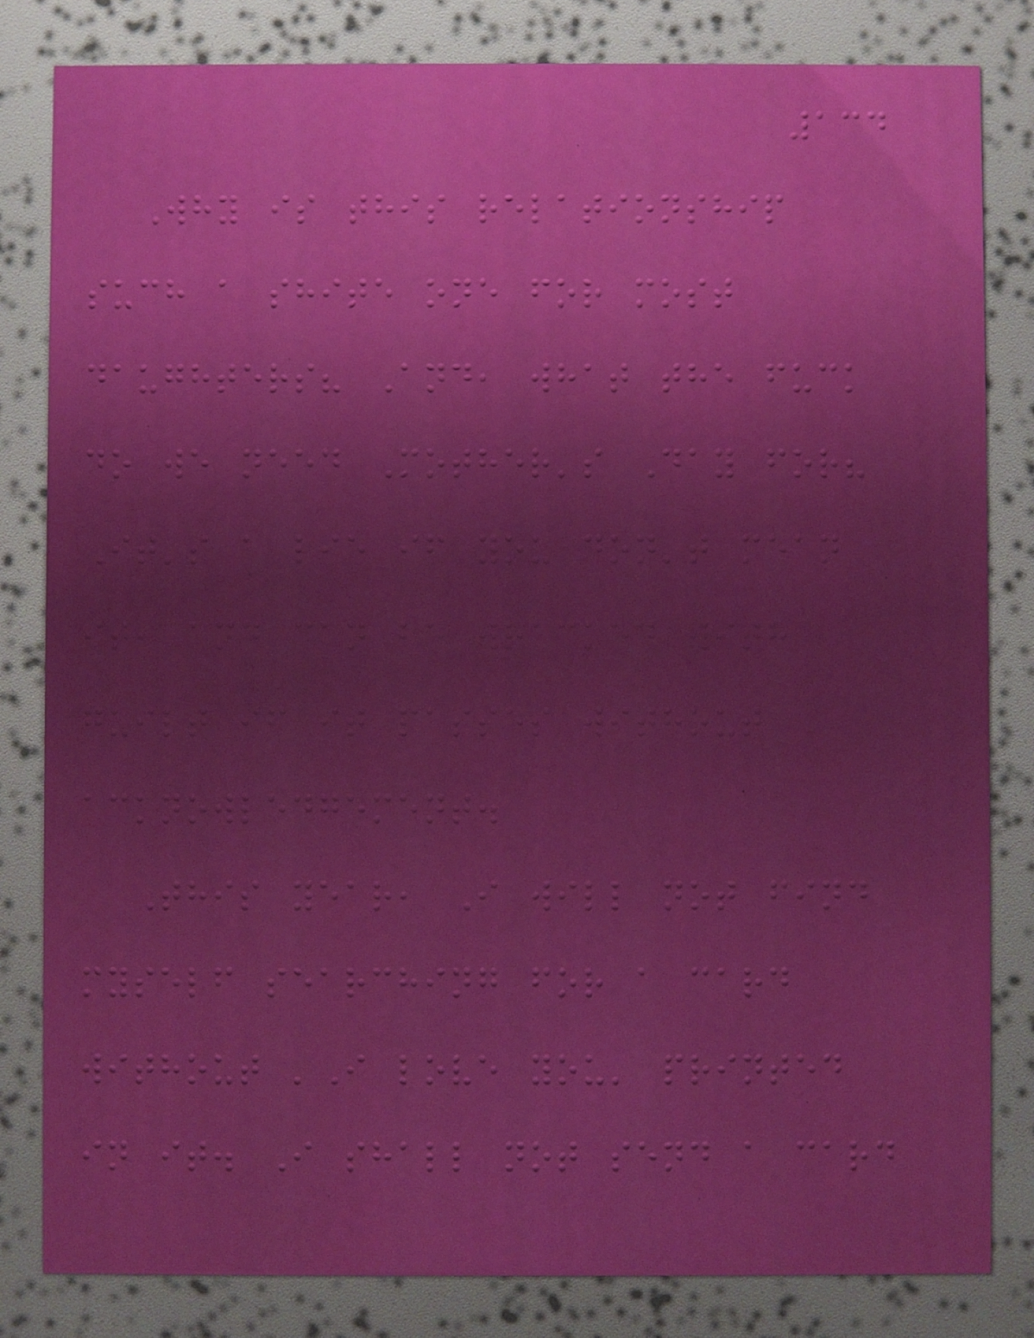134
Why is this relationship
such a shite one for most
daughters? And, what the fuck
do we need Mother's Day for?
It's a lie if you don't mean
it, and can be wracked with
guilt if it passes without
acknowledgement.
This year, I will not find
myself searching for a card
without 'I love you' printed
in it. I shall not send a card
